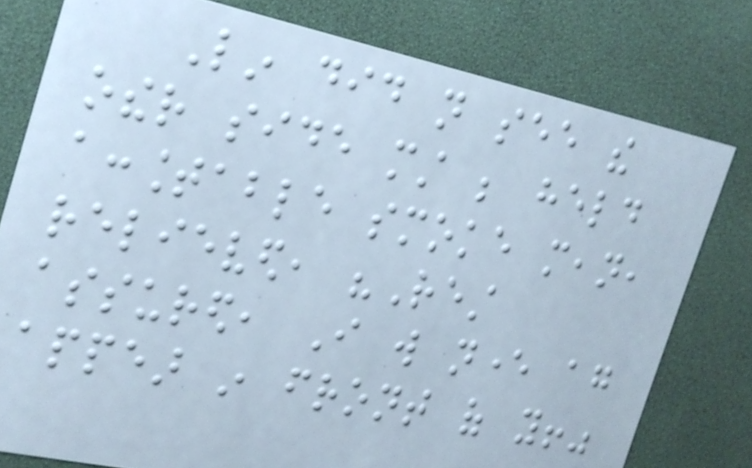Lin did not see the
other side must be held
accountable smoke mean,
relieved, "Rest
assured, I will never again
appear in front of you!"
